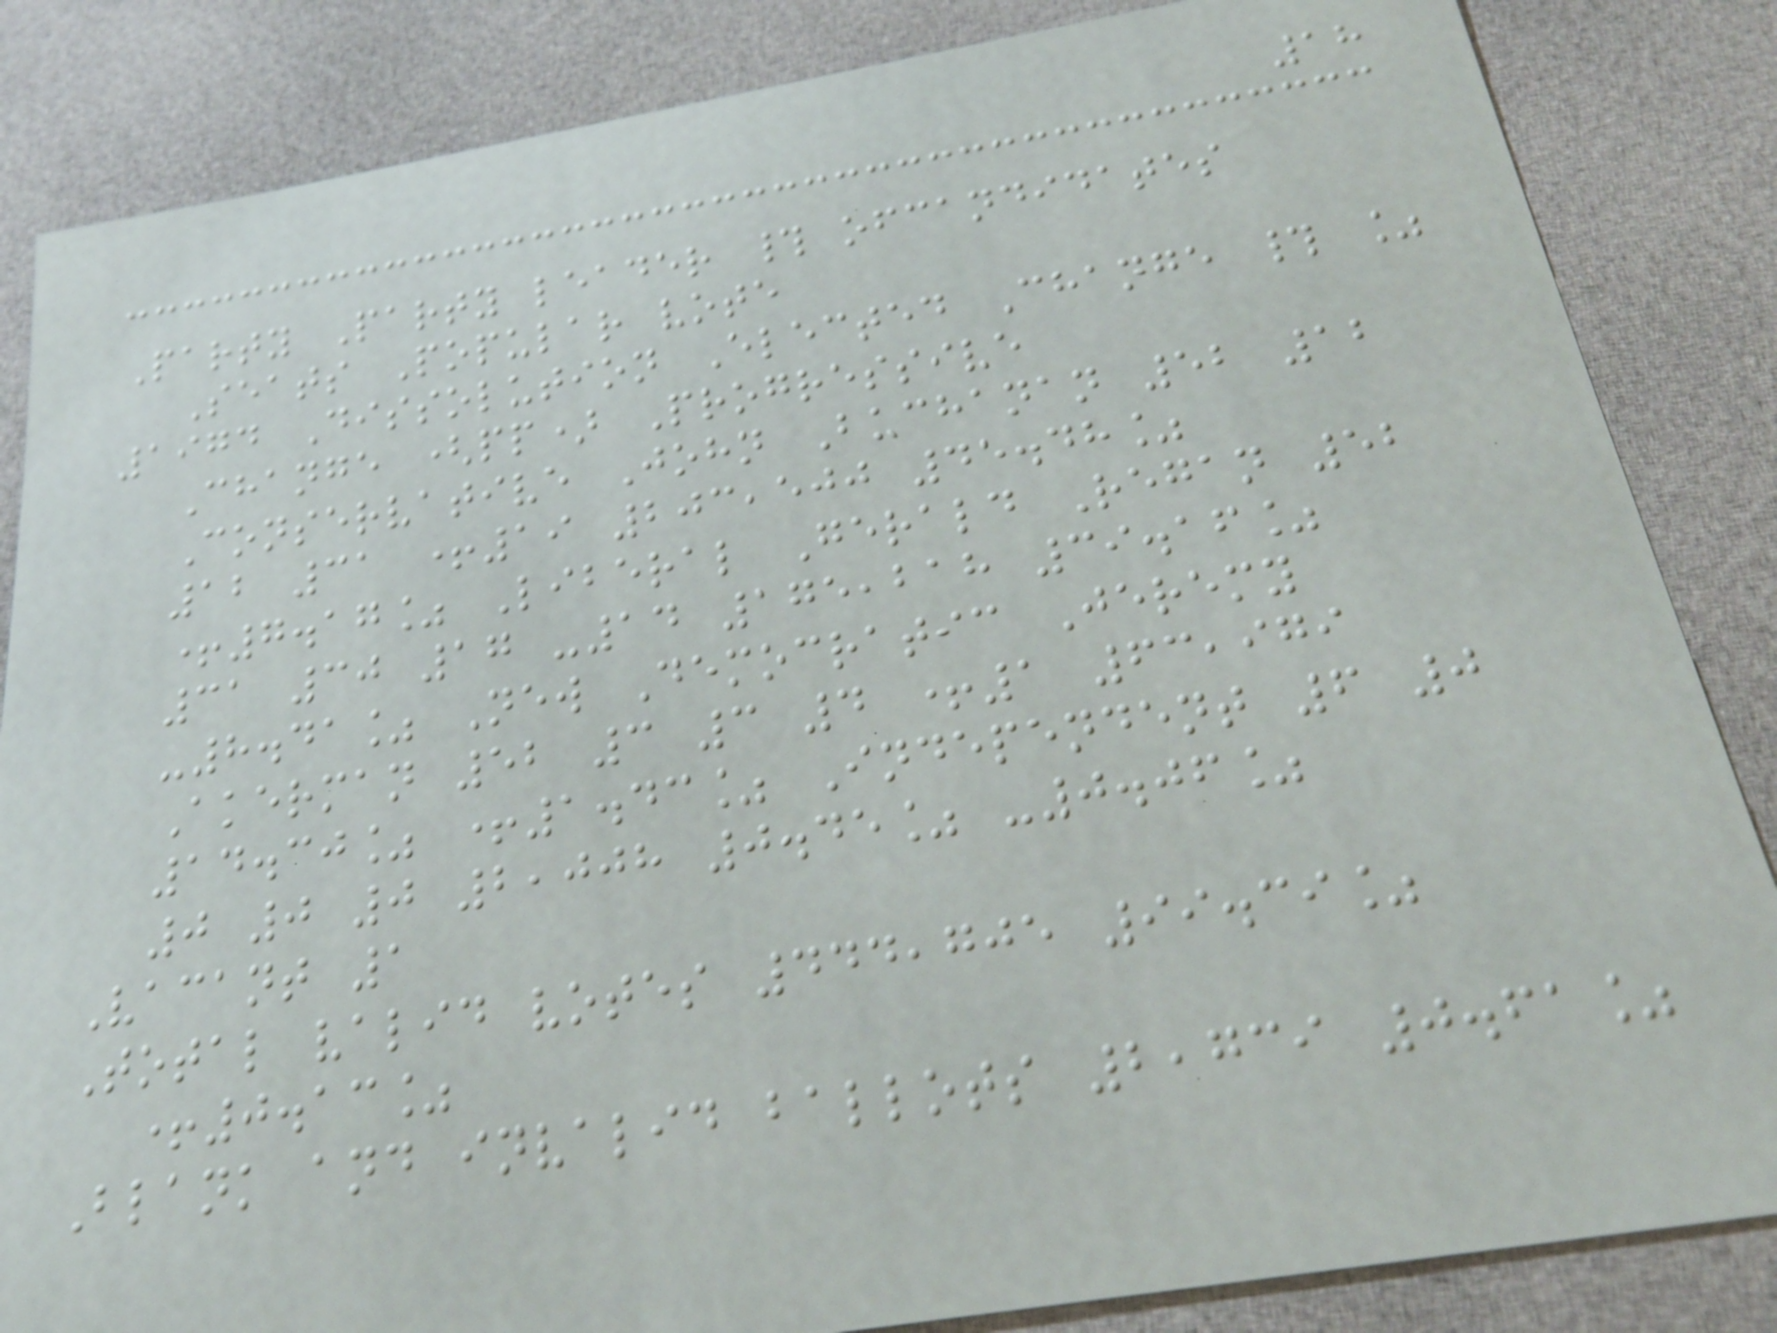18
Party Party leader # ofcandidates
Seats Popular vote
1974 Dissolution Elected Change # %
Change (pp) Progressive
Conservative John Buchanan 52 12
12 31 +19 203,500 45.48%
+7.17% Liberal Gerald Regan 52
31 30 17 -14 175,218 39.16%
-8.41% New Democratic Jeremy
Akerman 52 3 3 4 +1 63,979
14.30% +1.43% Independent 6 0
0 0 0 2,008 0.45% -0.06%
Vacant 1
Total valid votes 444,705 99.39%
+0.13%
Blank and invalid ballots 2,739 0.61%
